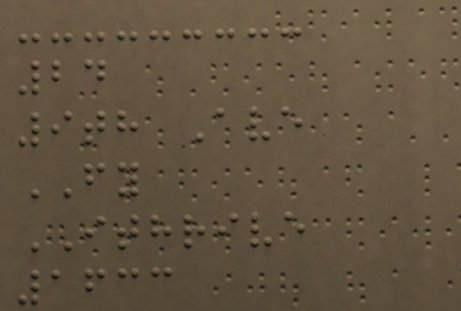24
9th Ave
FY
ITHRIVE
1633
